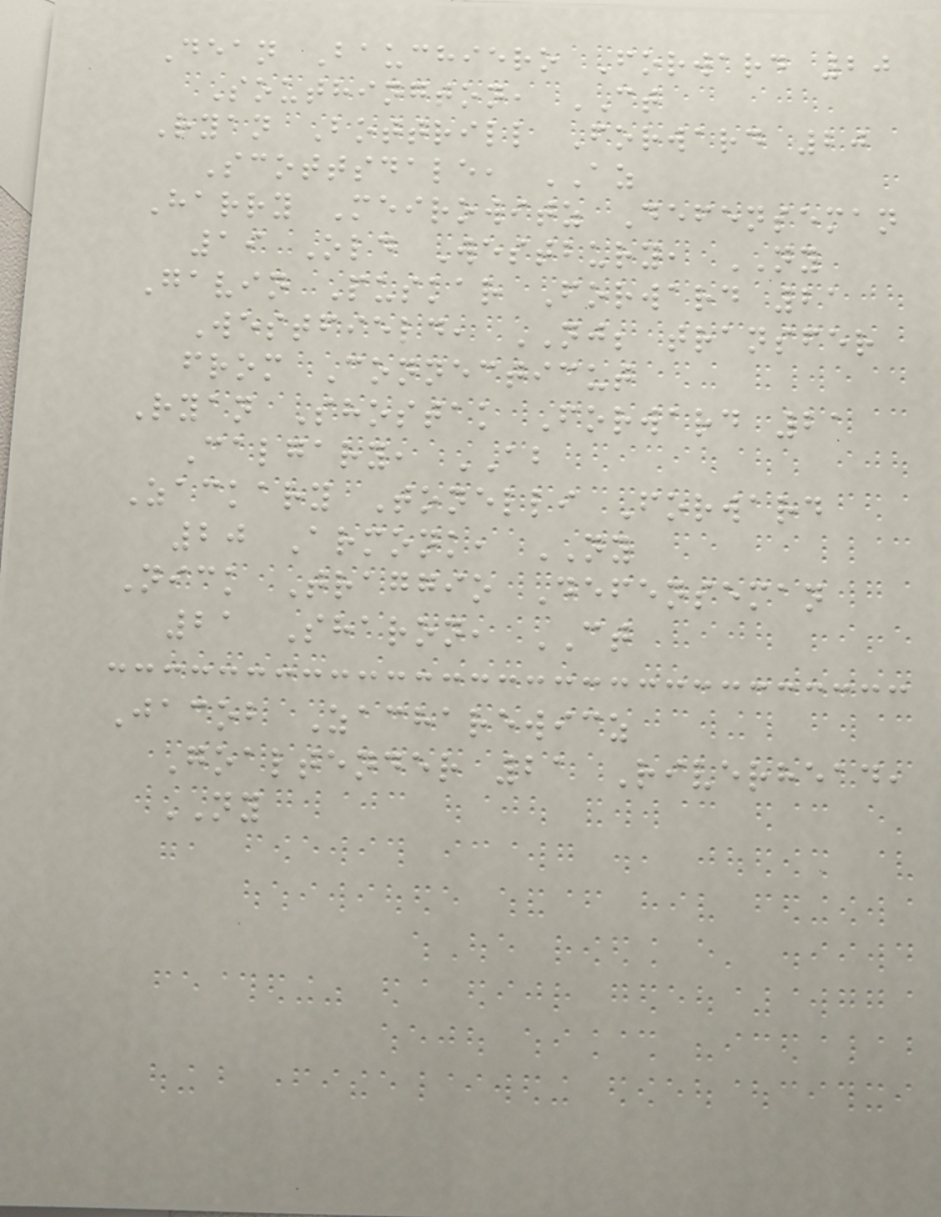Dean Bauchiero Forward 20
Southington, CT
Ryan Bottrill Forward 20
Scottsdale, AZ
Harry Meirowitz Defenseman
19 Old Westbury, NY
Gavin Puskar Forward 21
Westfield, NJ; transfer
from Connecticut
Ryan Shostak Forward 21
Calgary, AB
Zackary Tonelli Forward
20 Armonk, NY
Nick Traggio Defenseman
21 Sharon, CT
Jacob Zacharewicz
Goaltender 21 Riverhead,
NY
